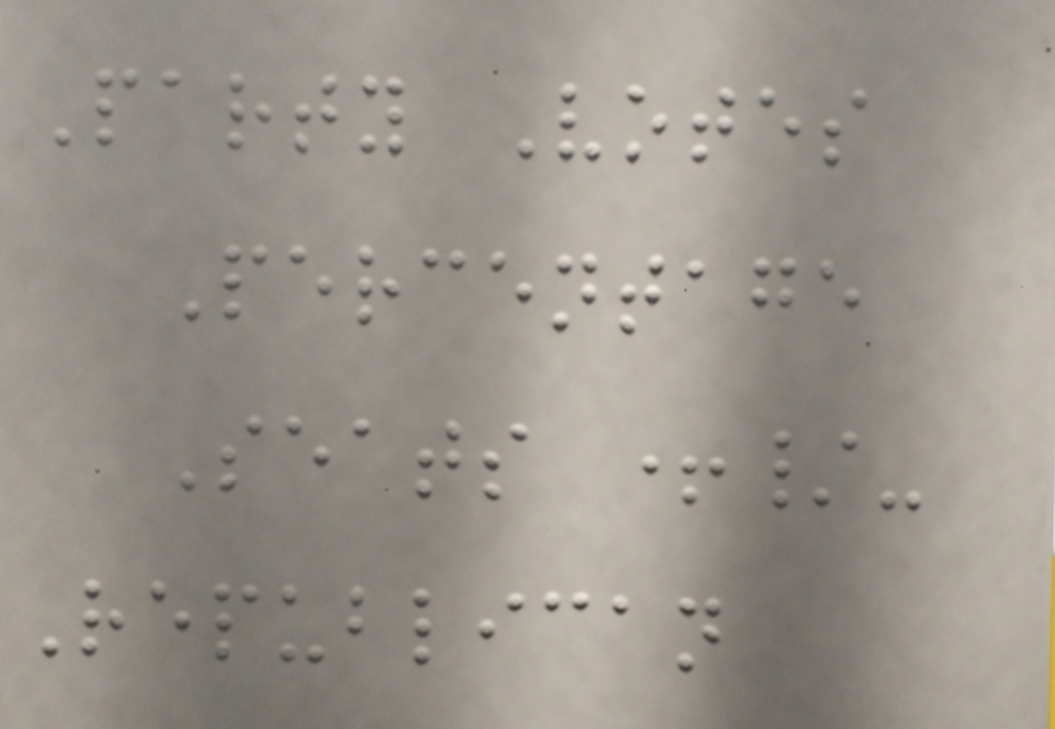Party Votes
Percentage
Seats +/-
Republican
